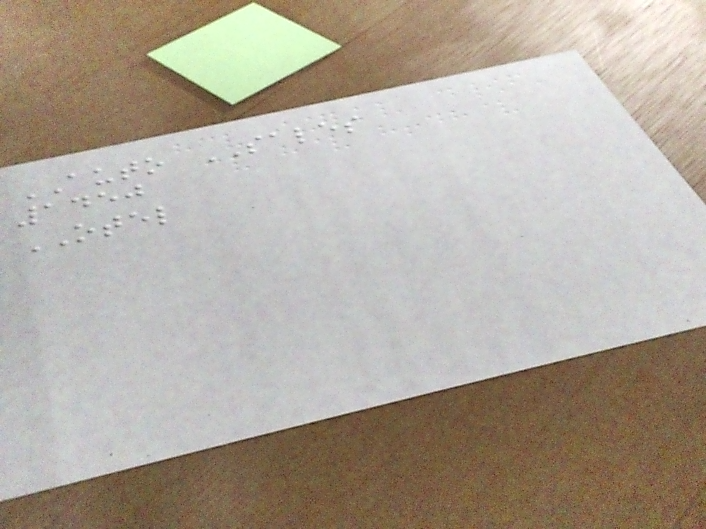AUTO SALES
1450
OTEL
